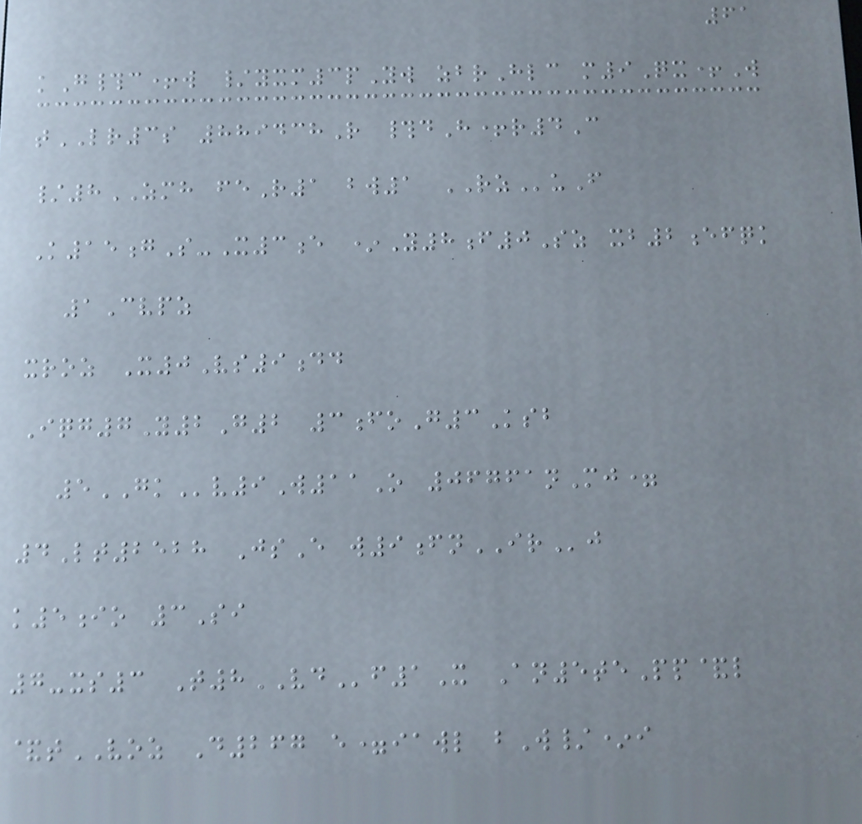61
kG#c+w /yxm3pYw zbrHlc m9Qx+W
tLR3s 889438R #dH+r4C
/8ZMH feR1 bw1 RZuF
K15gS-X3e *Y8f0Sz xb2efqk
1Cvpz
xroz X0Vs9dd
Iqg7Y2G2 3foG3Ksb
5GKv9W11O 06761nMj=
4Lt2528 JsE w9fnIRj
k5io 3Si
7-xs3 T8VDf1X An5tePp&l
&tVOZ D267 e=iawl bW/*i
